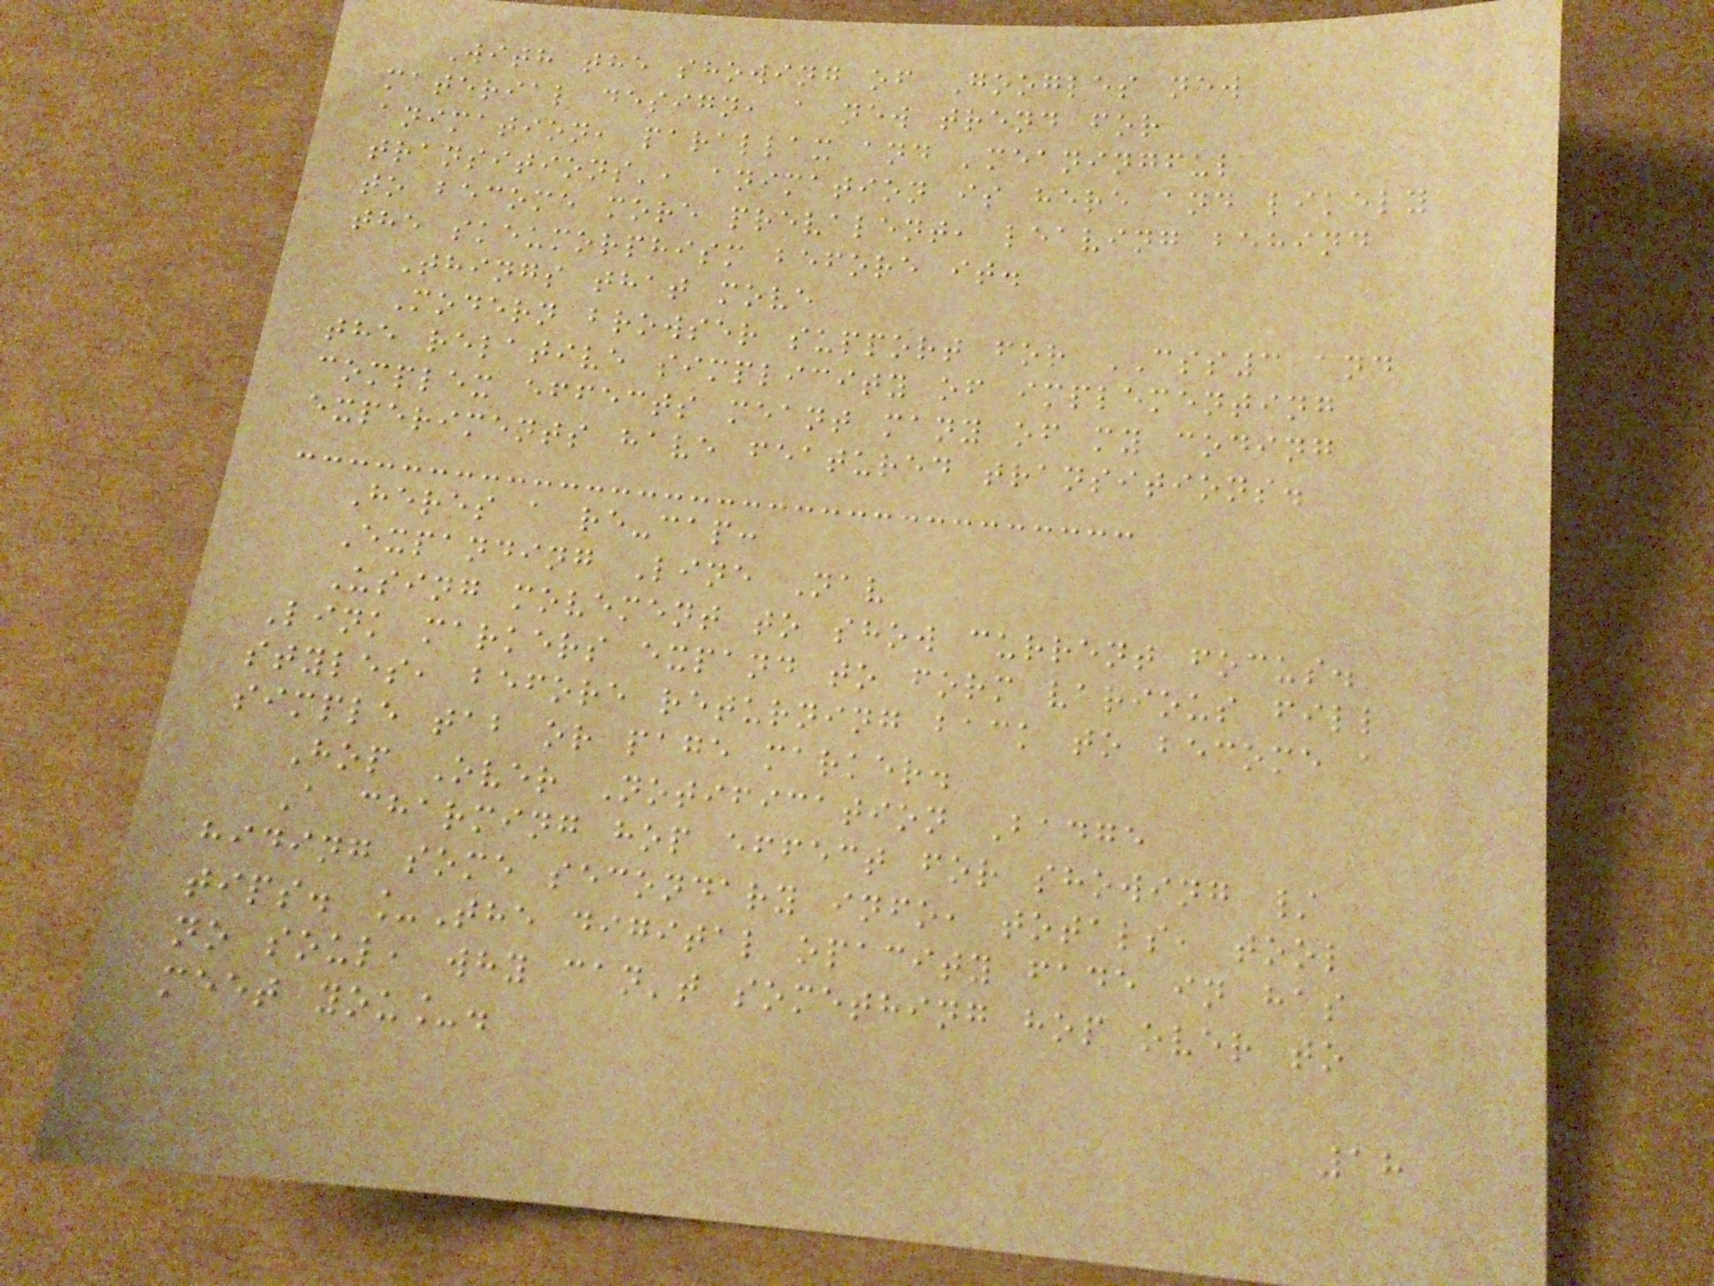With the showing of Googles new
material design, a new trend for
animation, parallax and 'meaningful
transitions', animation is here and likely
to become more prevalent, leaving behind
the skeumorphism before it.
Things that move
Modern browser support for CSS3 and
the relative simplicity of implementing
complex effects meant many of my coding
experiments have featured transitions.
Heres a re-cap:
Expanding Line Nav
Using movement to show current focus.
Link markers expand to form various fill
styles, before returning back to become a
simple tab or page marker.
Hop Over Notification Badge
A charming hop effect for showing /
hiding some secondary info, totals, tool
tips. _The digital opacity fade in has
no soul, why can't something hop over to
meet you_.
18
